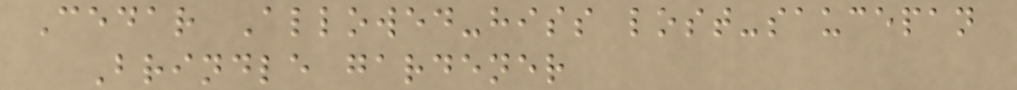Cedar Allowed-hiss lost-saucepan
Brindle gardener
